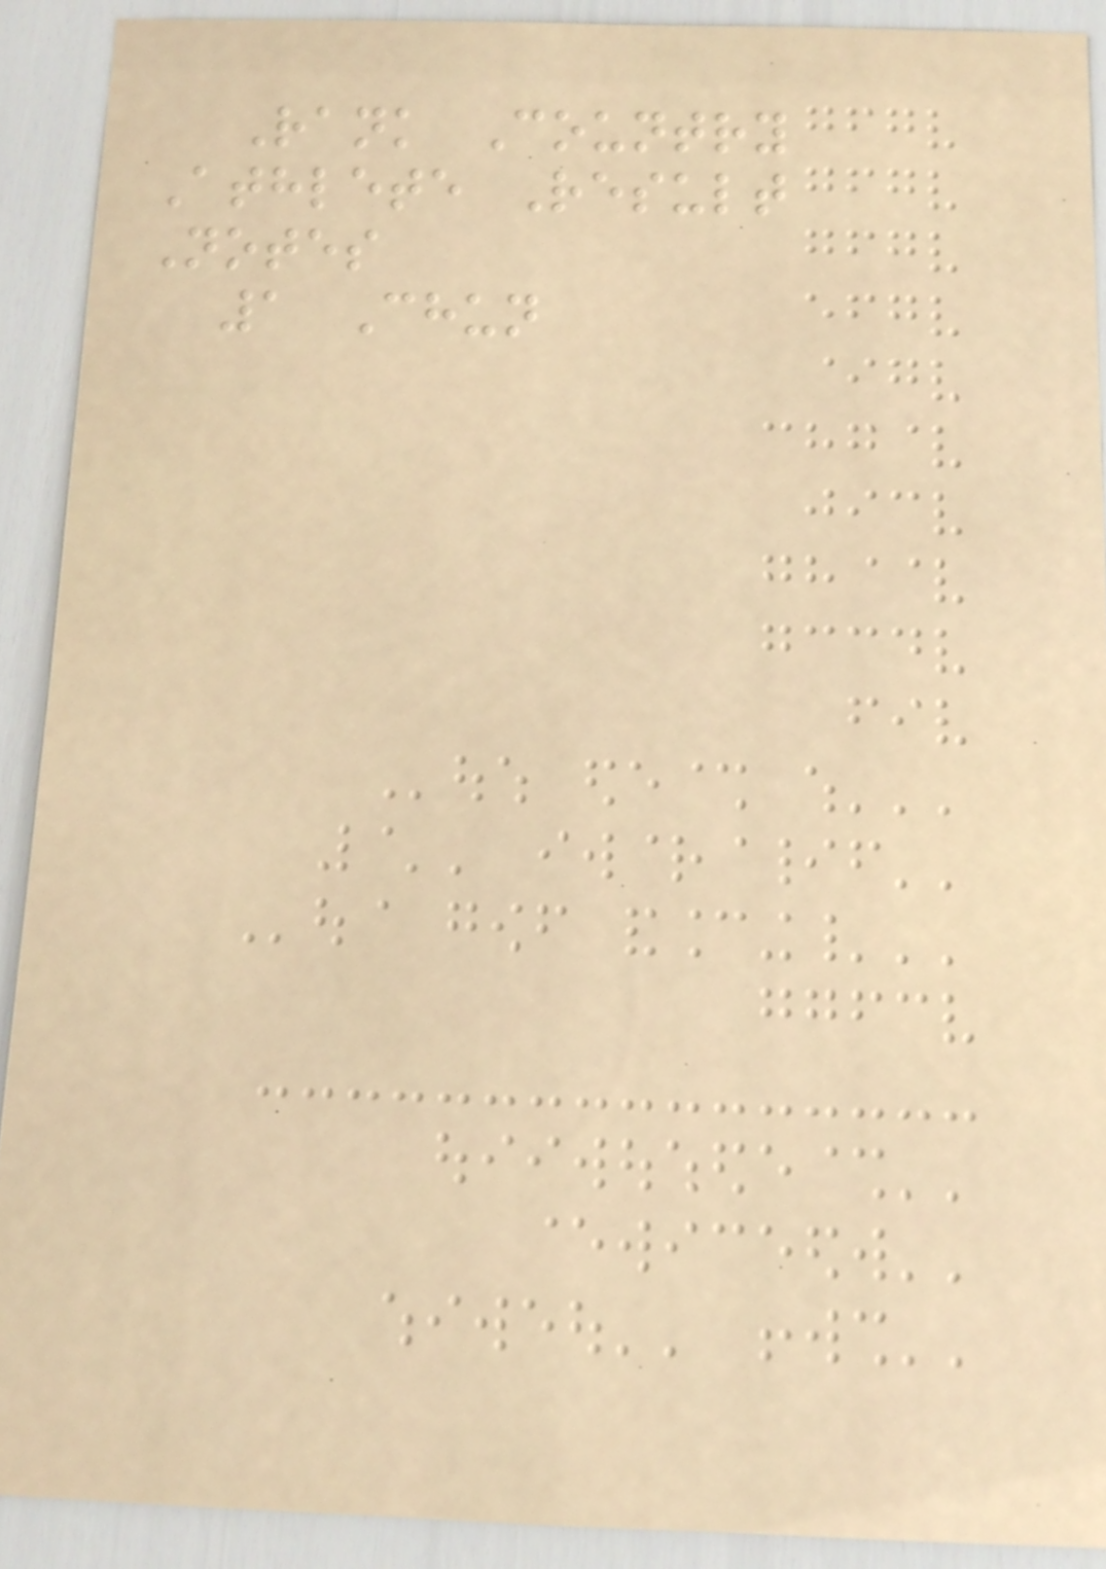Rank Country
Athlete Result
Notes
1 Chun
